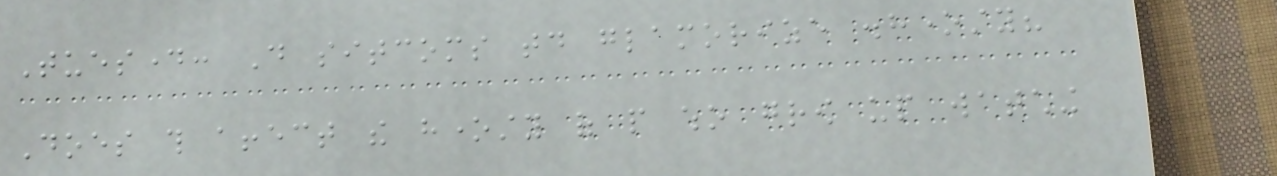Tuesday: Do sitcoms today glamorize dishonesty?
Does this affect the honesty of people who grow up watching
